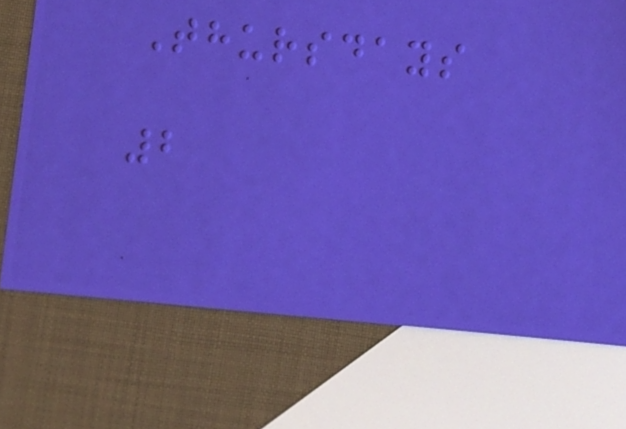Thursdays
2
